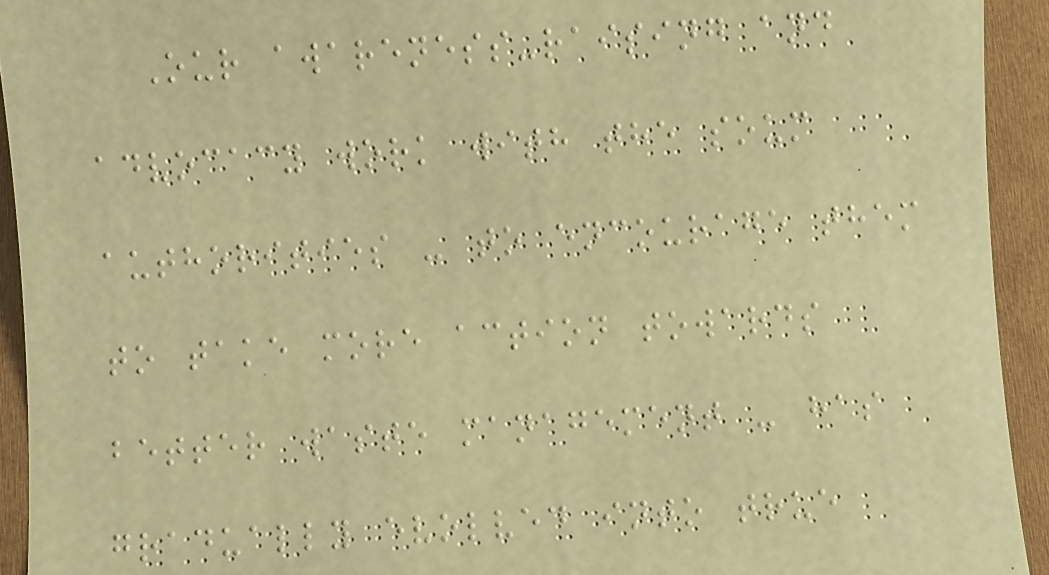Our awareness-raising and
advocacy work with the soum
authorities - to encourage them
to take more action towards
better waste management - has
gradually evolved into true
